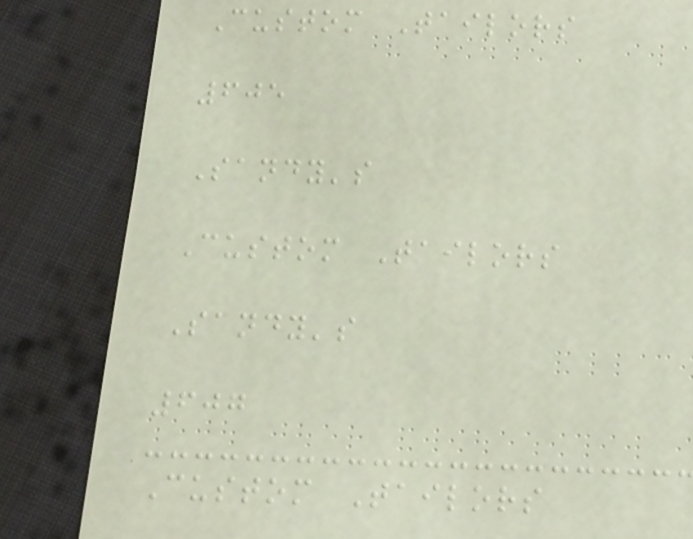Custom Tailors
605
Sandy's
Custom Tailors
Sandy's
607
Custom Tailors
